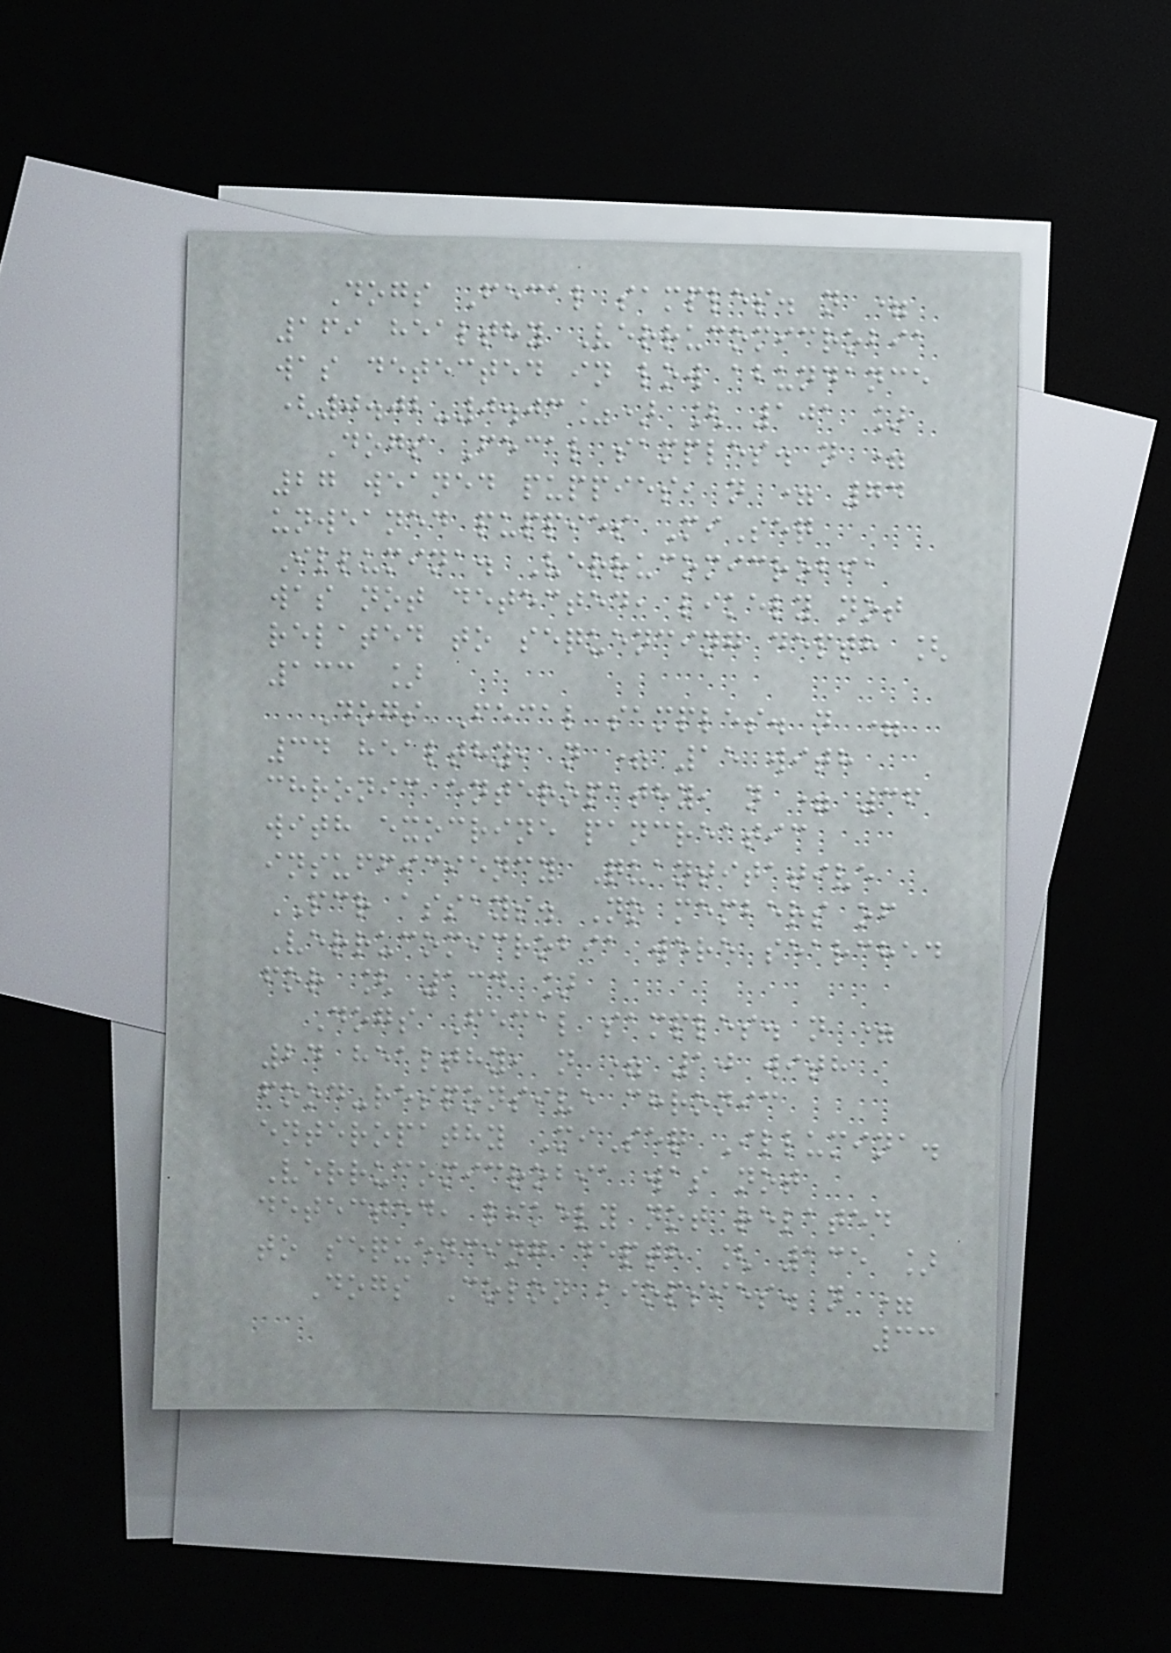Dogs Fecal samples. n =
169 healthy Verrucomicrobia
was detected in low abundance
(0.02-0.03%) [ 101 ]
Dogs Fecal samples. n =
27 weaned puppies, n = 74
unweaned puppies MiSeq
Illumina. Verrucomicrobia
was not detected, likely not
related to sequencing depth [
133 ]
Dogs Fecal samples. n =
34 healthy, n = 15 with
chronic enteropathy, n = 36
with exocrine pancreatic
insufficiency Quantitative
PCR assays. No members of
Verrucomicrobia were searched
for [ 134 ]
Dogs Fecal samples. n =
24 healthy, n = 10 with
food-responsive chronic
enteropathy MiSeq Illumina.
Verrucomicrobia was not
detected, likely not related
to sequencing depth [ 135 ]
Dogs Colon biopsies. n =
33
